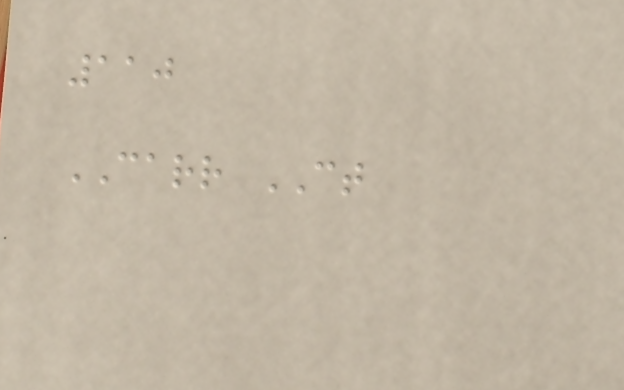110
CARR CT
